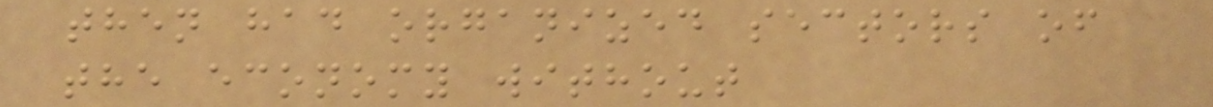then had organized sectors of
the economy without
